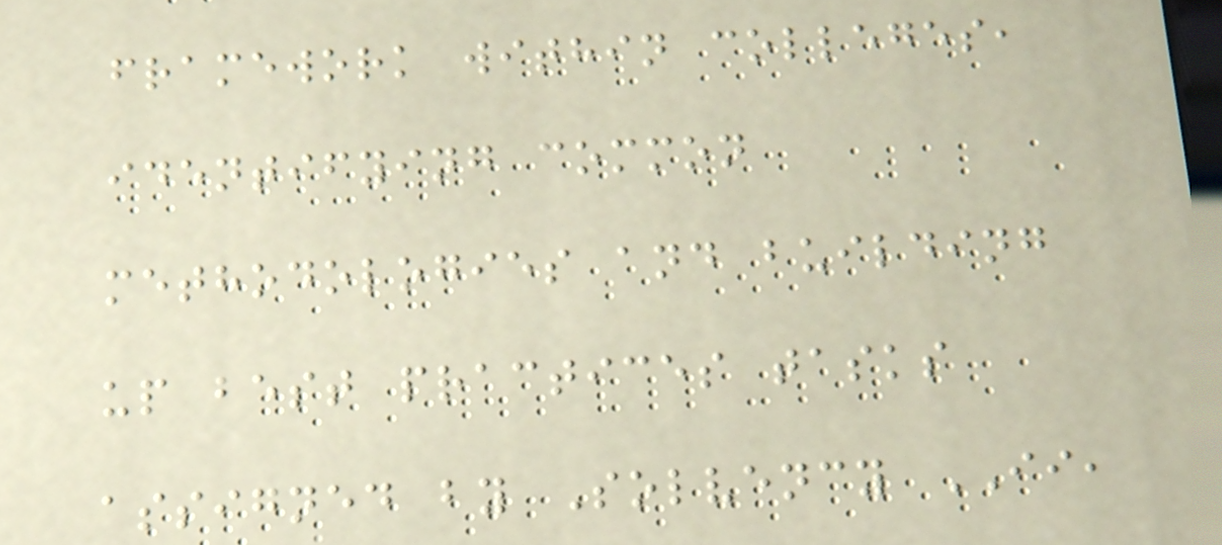framework within colleges,
identifying common
methodologies and building
up best practices tasks
assigned by Solvency II,
